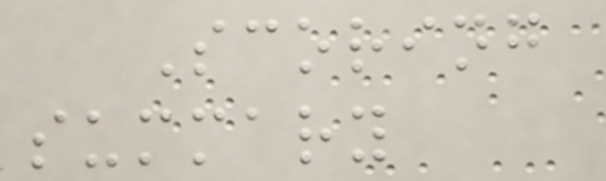Scoring
summary
